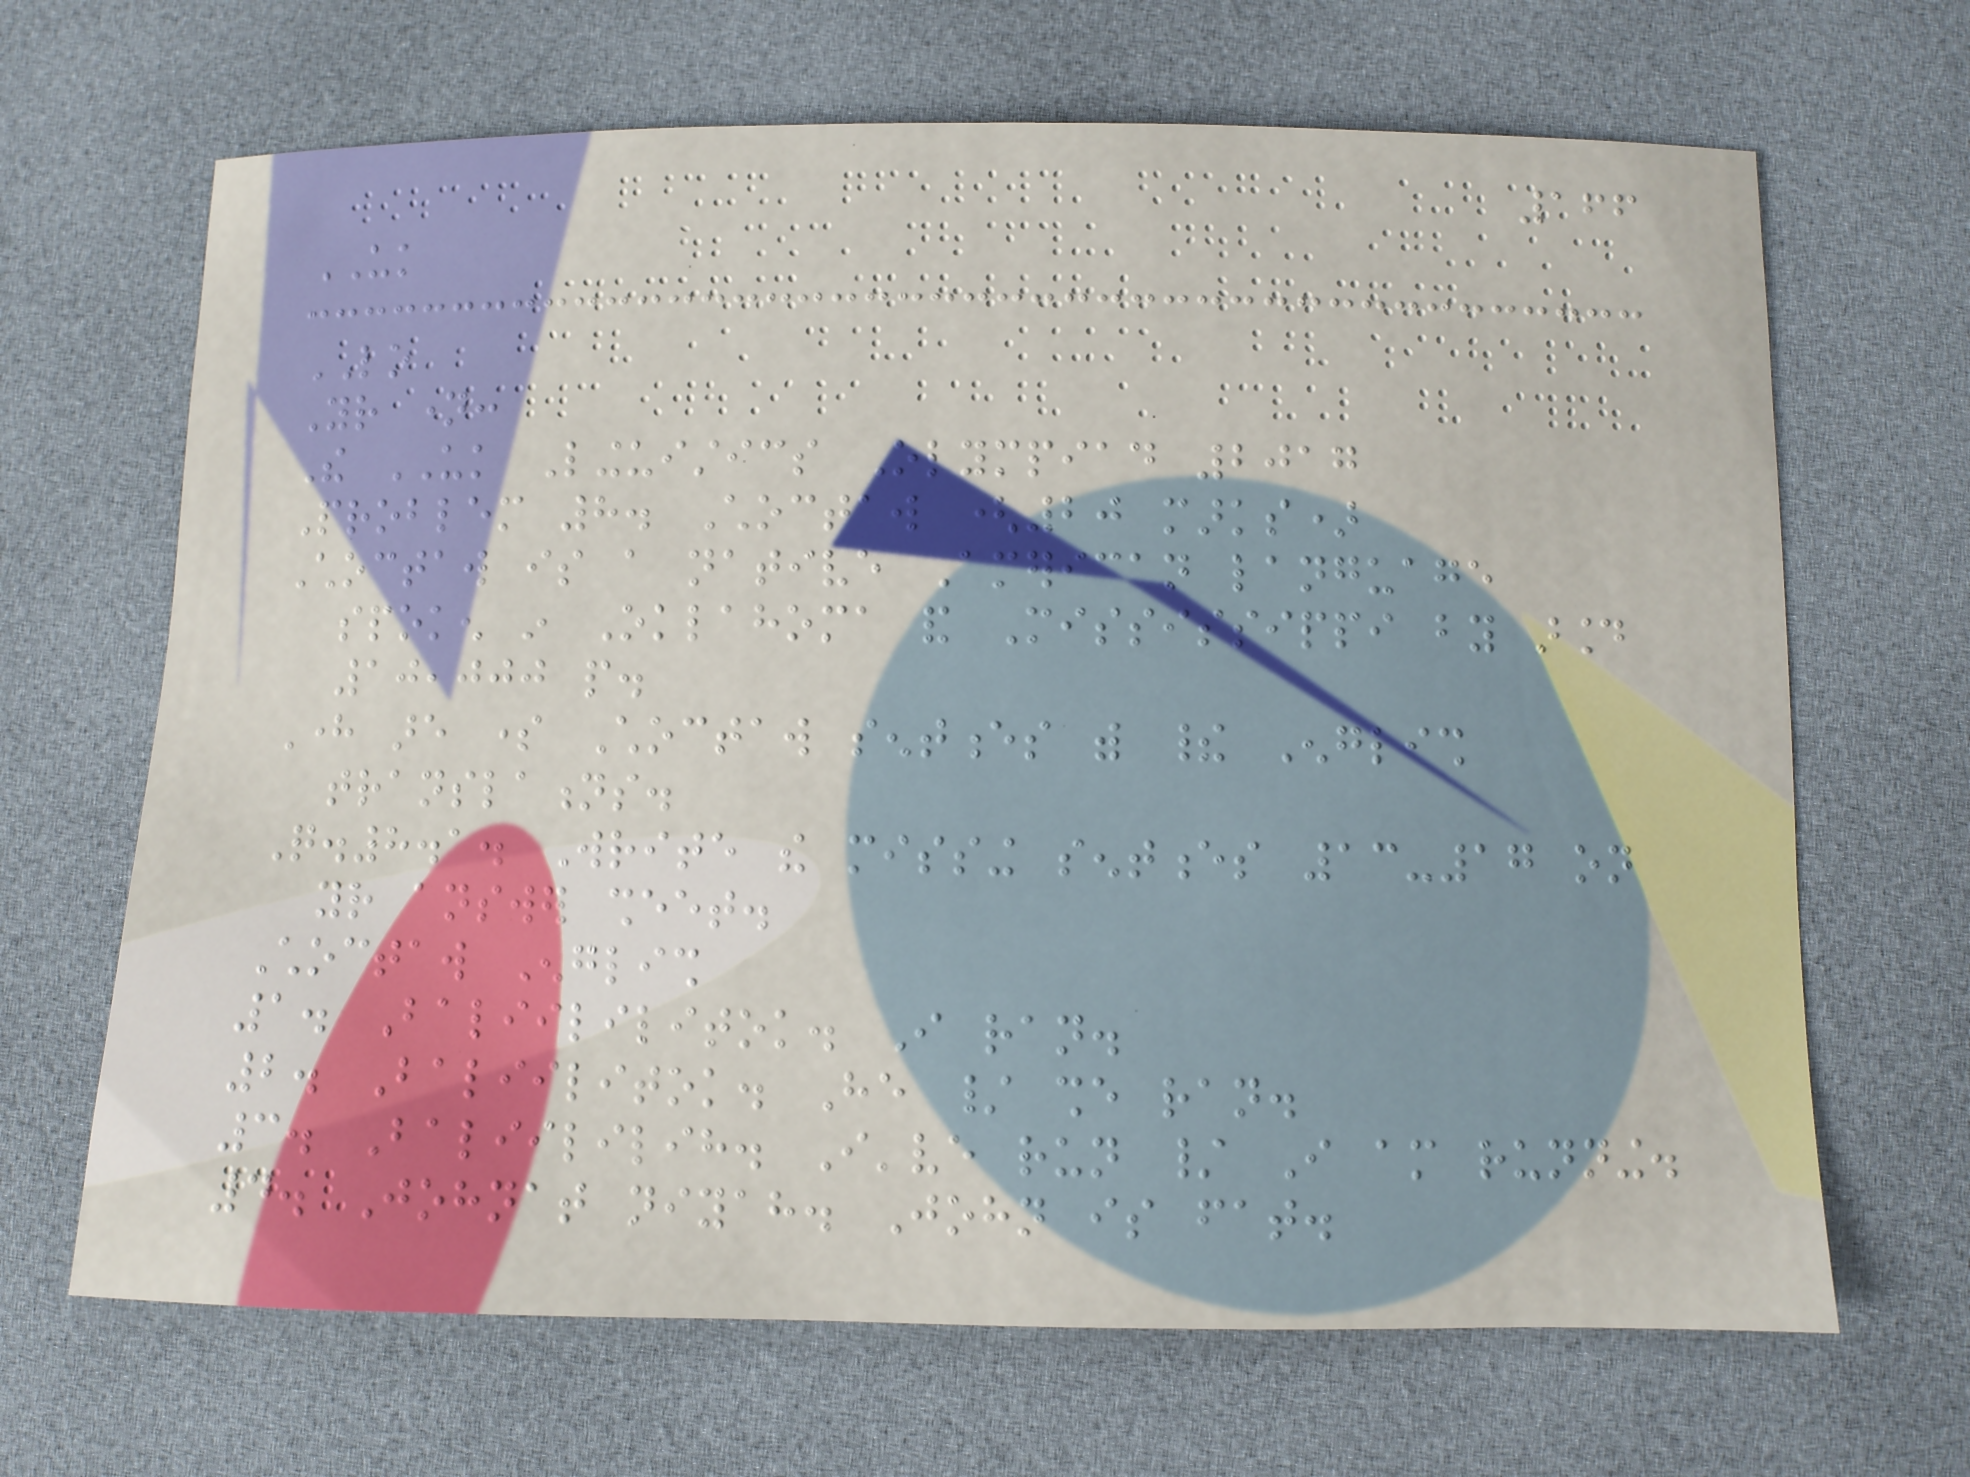166
UK
LO
Your name:
The UK Linguistics Olympiad 2017
Problem 8. Choctaw (20 marks)
Choctaw is a native American language
spoken in Oklahoma and Mississippi by around
10,000 people.
Here are some Choctaw sentences with their English
translations.
Q.8.1. Write the missing sentences 13-17 on
your answer sheet.
Choctaw English
1. Baliililitok. I ran.
2. Baliilitok. He / she ran.
3. Baliililih. I've run / I am running.
4. Johnat niyah. John is fat.
